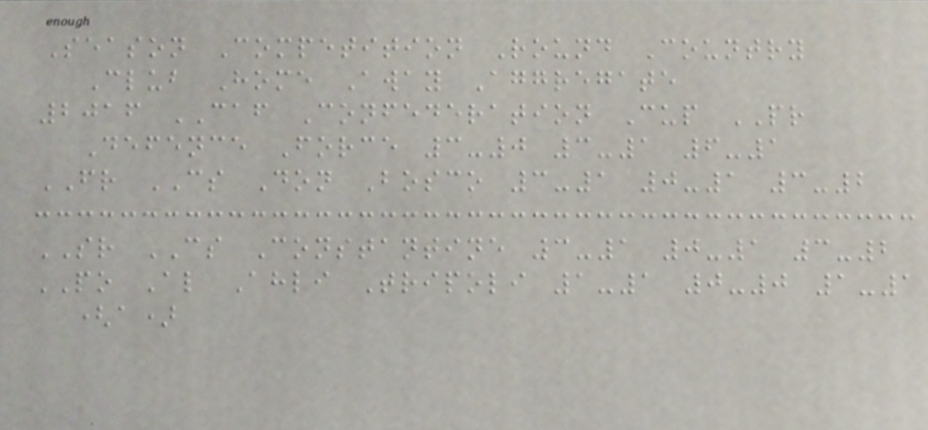Season Competition Round Country
Club Home Away Aggregate
2016 CAF Confederation Cup PR
Defence Force 3-0 3-1 6-1
FR CS Don Bosco 3-1 0-1 3-2
SR CS Constantine 3-1 0-1 3-2
PO Al Ahli Tripoli 1-1 0-0 1-1
(a)
